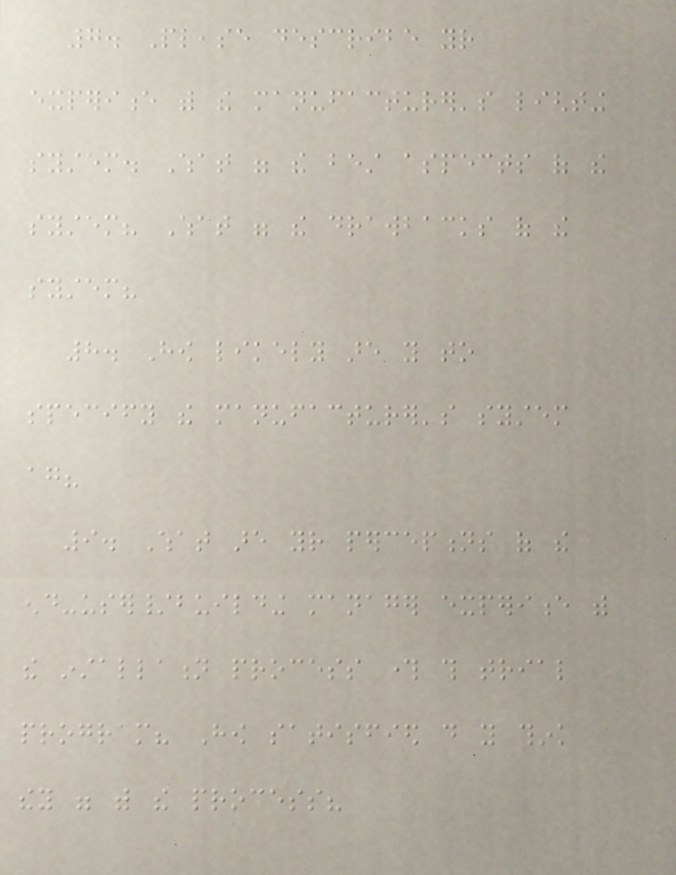7. Please describe your
experience with the manufacturer's lighting
system. What were the best aspects of the
system? What were the drawbacks of the
system?
8. How likely are you to
specify the manufacturer's system
again?
9. What are your perceptions of the
end-user/building manager experience with
the installation process through this trial
program? How satisfied do you think
they were with the process?
